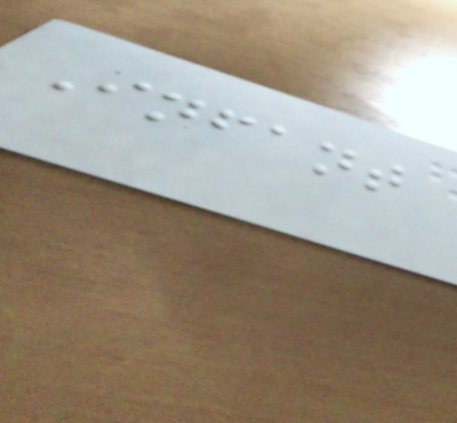Infant
